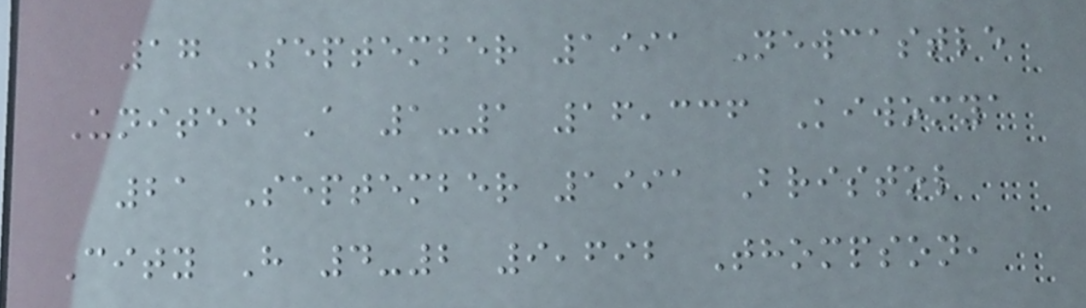17 September 1991 Newcastle
United A 1-1 16,336 Kiwomya
21 September 1991 Bristol
City H 4-2 9,692 Thompson,
